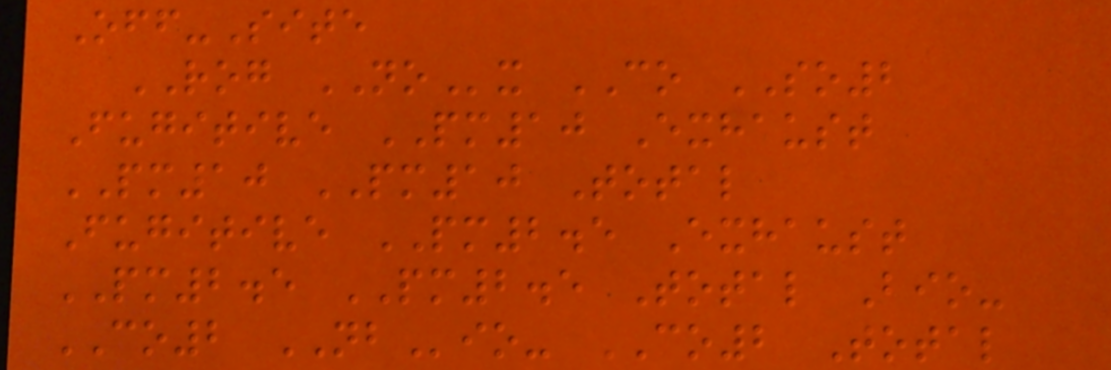Off-Site
ROG NOx CO SO2
Fugitive PM10 Exhaust
PM10 PM10 Total
Fugitive PM2.5 Exhaust
PM2.5 PM2.5 Total Bio-
CO2 NBio- CO2 Total
